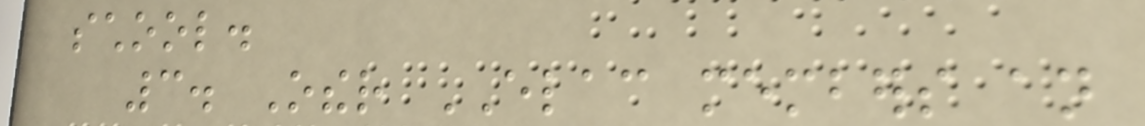school.
3. Other ELAC members an
